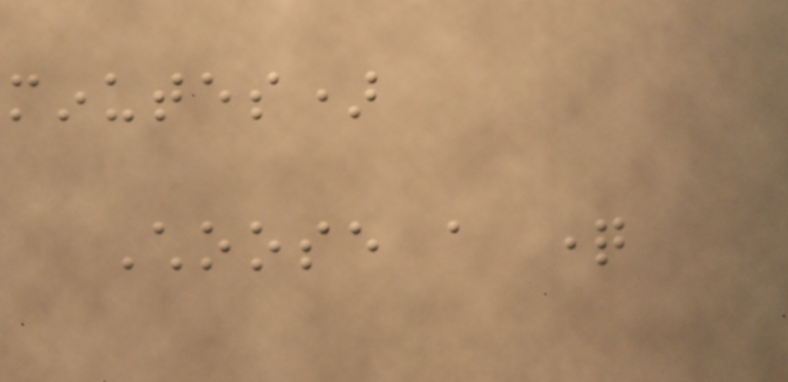minutes)
Choose a question
